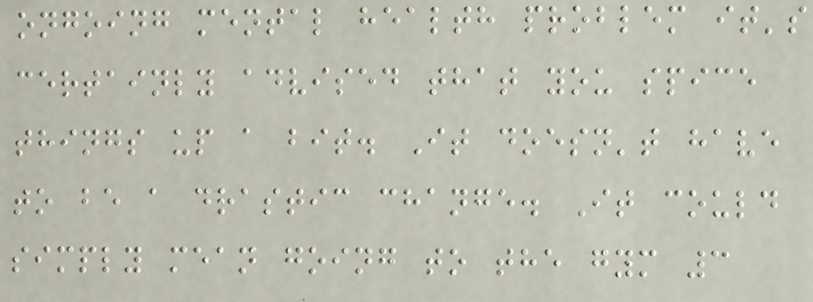ongoing mental health problem it's
certainly advised that you spice
things up a bit. It doesn't have
to be a drastic change. It could
simply mean going to the gym 3
